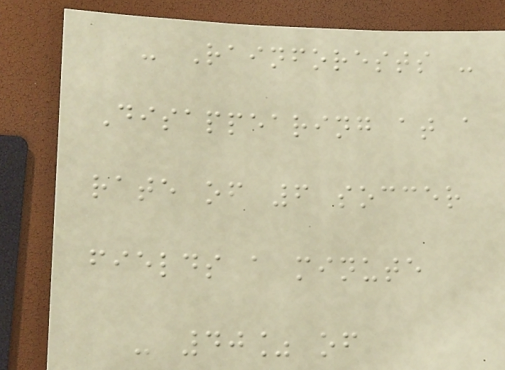- Rainforests -
Disappearing at a
rate of 6 soccer
fields a minute
- 40% of
